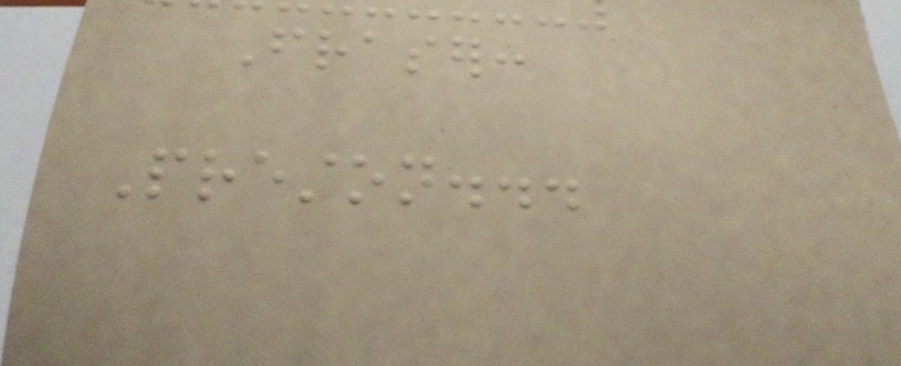Fraser:
Preston...
